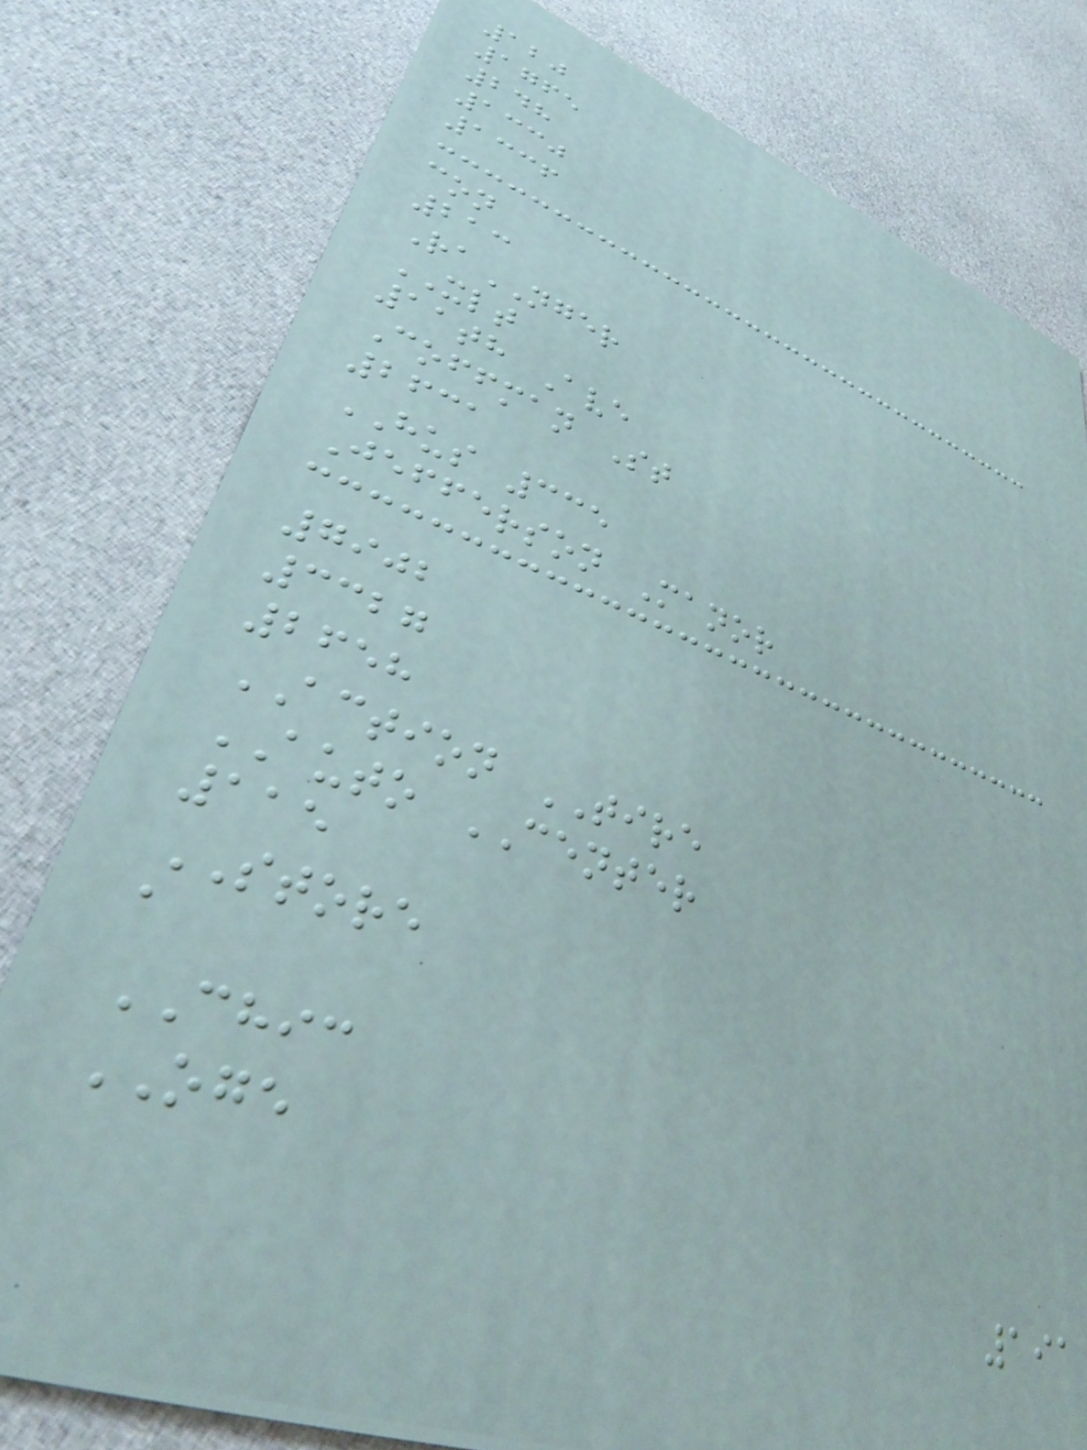120
1765
248
1330
1336
con
213
RaNGER
XLT
11th Ave
Coffman St
2631
HUS 335
Jefferson Manor
7902
3327
2658
ACTION TIRE
AUTO CENTER
115
STORE
a
CHIC
OGE
191
